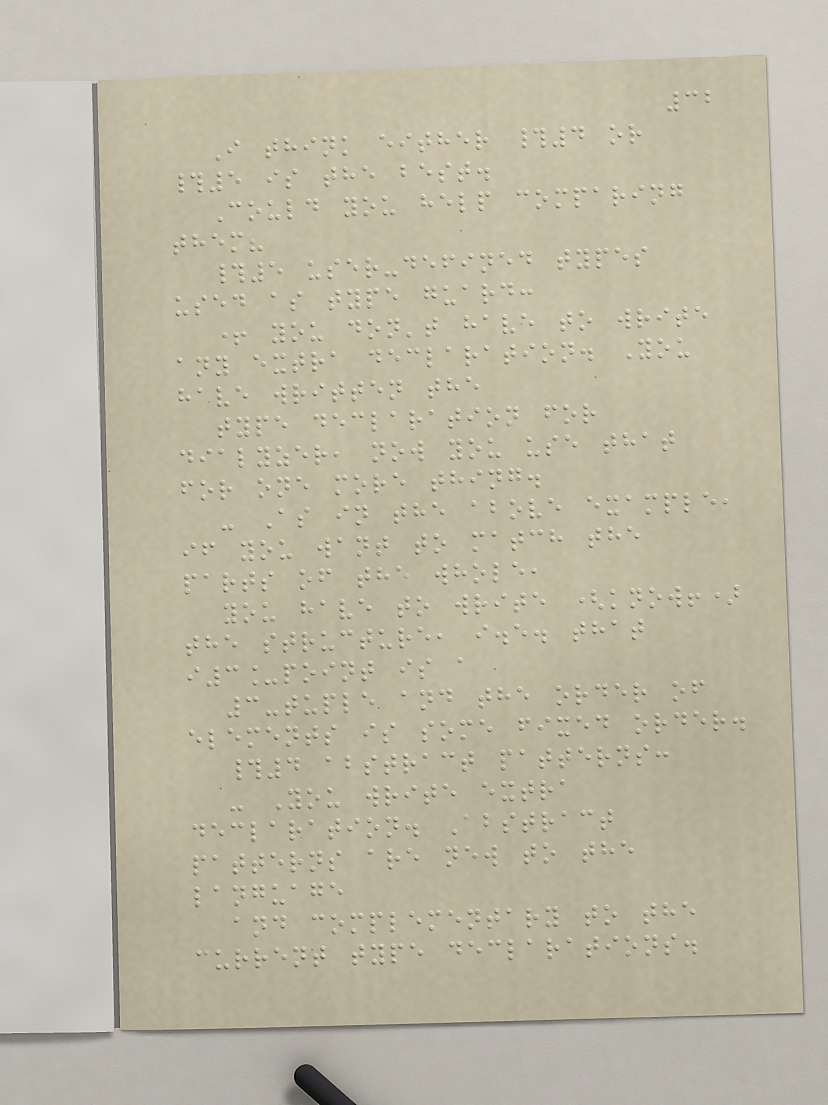32
I think either #4 or
#5 is the best.
Could you help comparing
them?
#5 user-defined types
used as type guard:
+ you don't have to write
any extra declaration. You
have written the
type declaration for
dialyzer, now you use that
for one more thing.
- As in the above example,
if you want to match the
parts of the whole,
you have to write (know!)
the structure, i.e. that
i3_point is a
3-tuple and the order of
elements is some fixed order.
#4 abstract patterns:
- You write extra
declaration. Abstract
patterns are new to the
language
and complementary to the
current type declarations.
